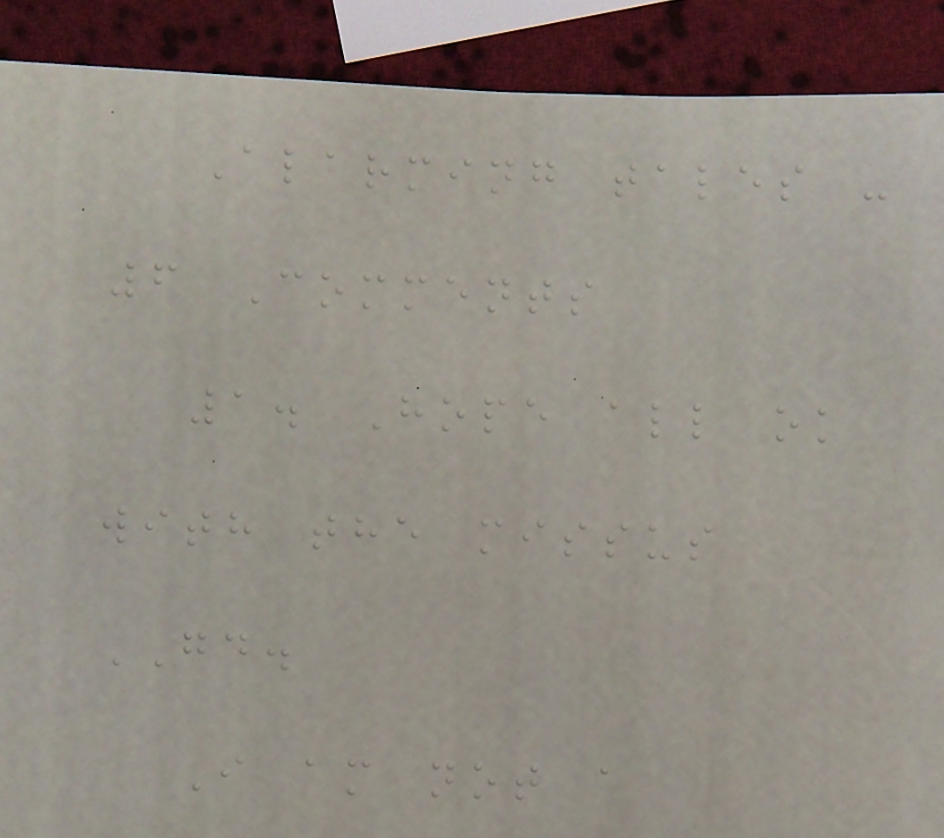Alarming tales -
6 Comments
1. Hope all ok
with the missus
GD.
I am not a
